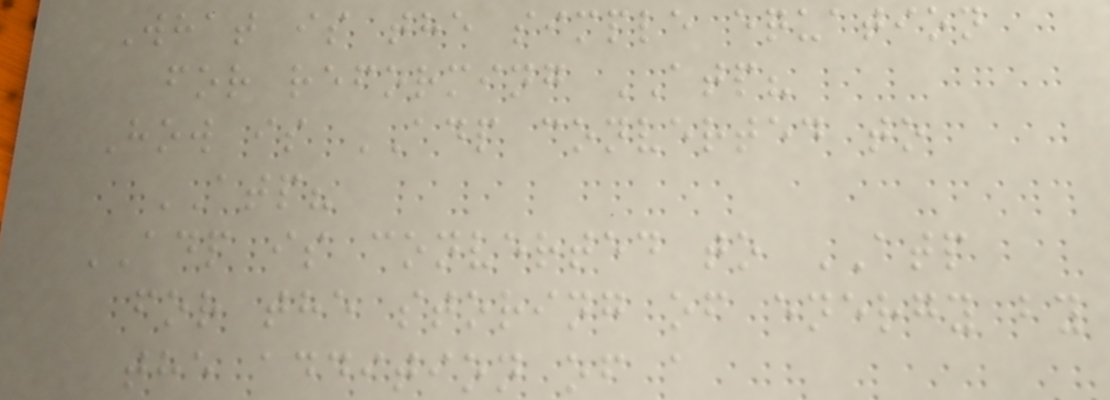What is the simple equation
for reforming ATP?
How is ADP converted to
ATP?
ADP is converted to ATP
for the storing of energy by
the addition of a
